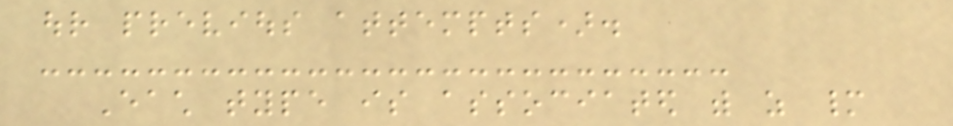our previous attempts).
Each type is associated with as many
